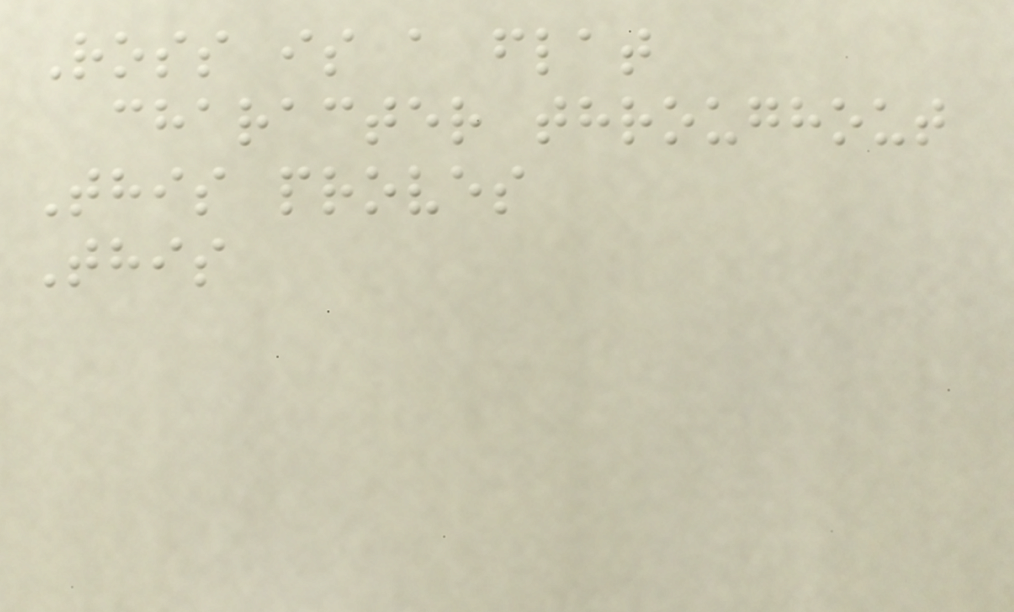Ross is a flat
character throughout
This proves
This
